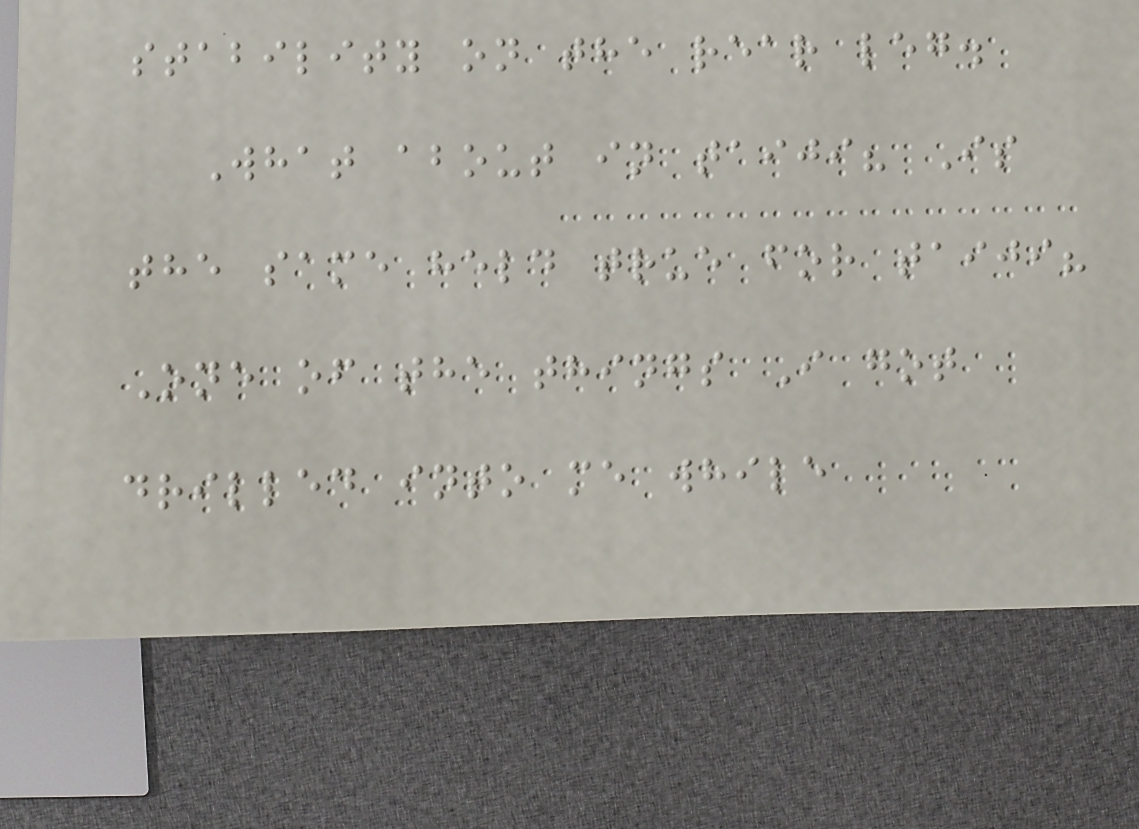stability on the rear leg.
What about in taiji? Is
the same held true for taiji?
One of the things I got
drilled into me while
